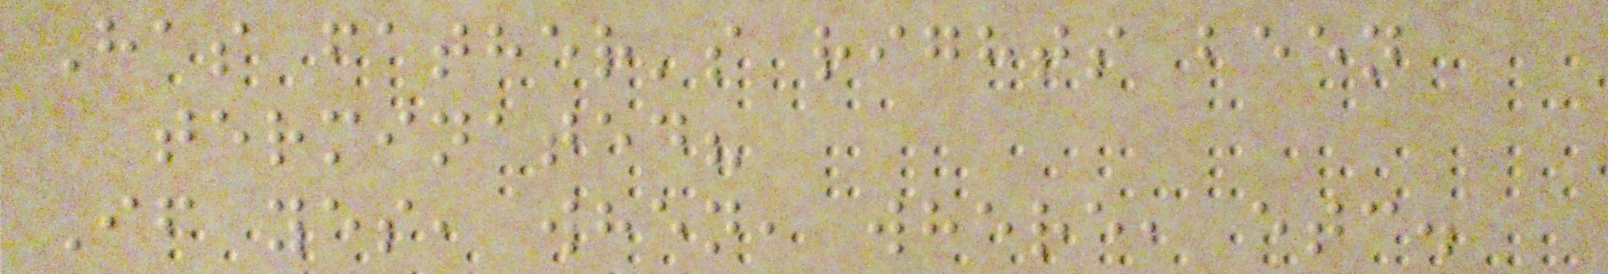Has father's rights been
terminated?
If yes, when, where, etc.
